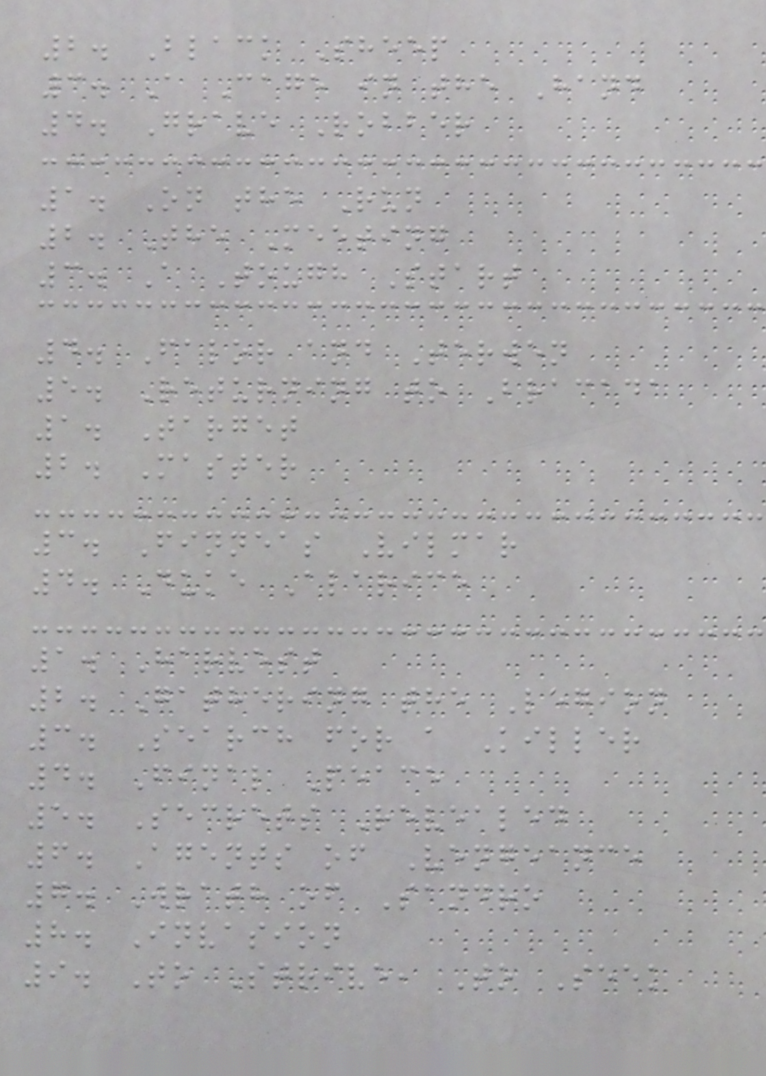2. Black Sheep
3. A Cage in the Hand
4. Grave Robber
1. On the Run
2. The Meeting
3. A Tough Start
4. Falor and Terwen
5. Returning to Bracada
1. Target
2. Master
3. Finneas Vilmar
4. Duke Alarice
1. Harvest
2. Gathering the Legion
3. Search for a Killer
4. Final Peace
5. Secrets Revealed
6. Agents of Vengeance
7. Wrath of Sandro
8. Invasion
9. To Strive, To Seek
